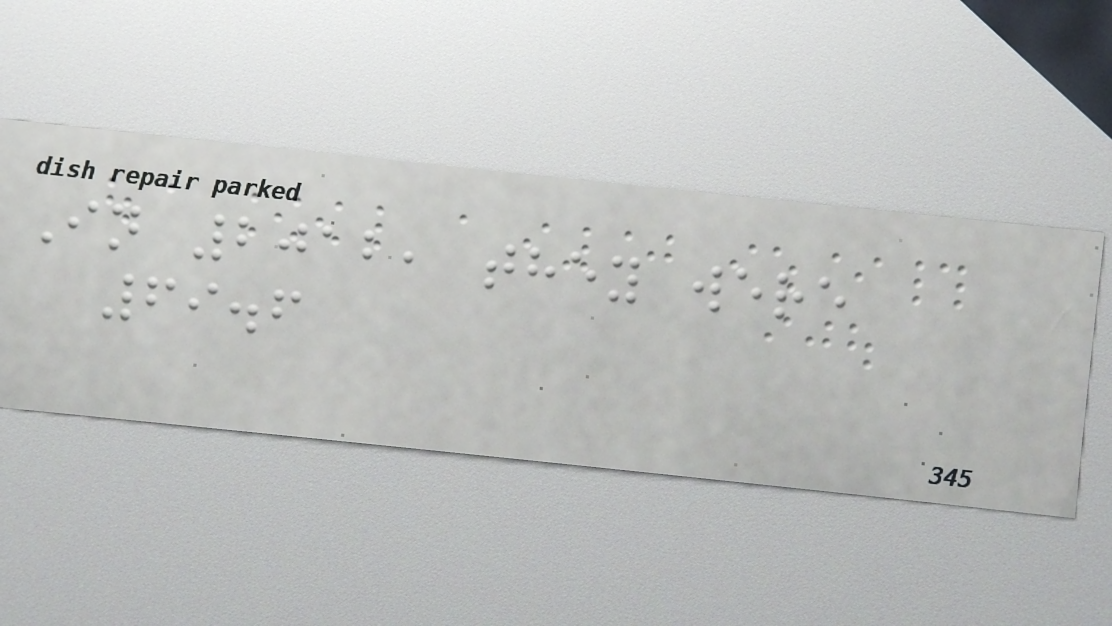In 2012, they were
69.6
